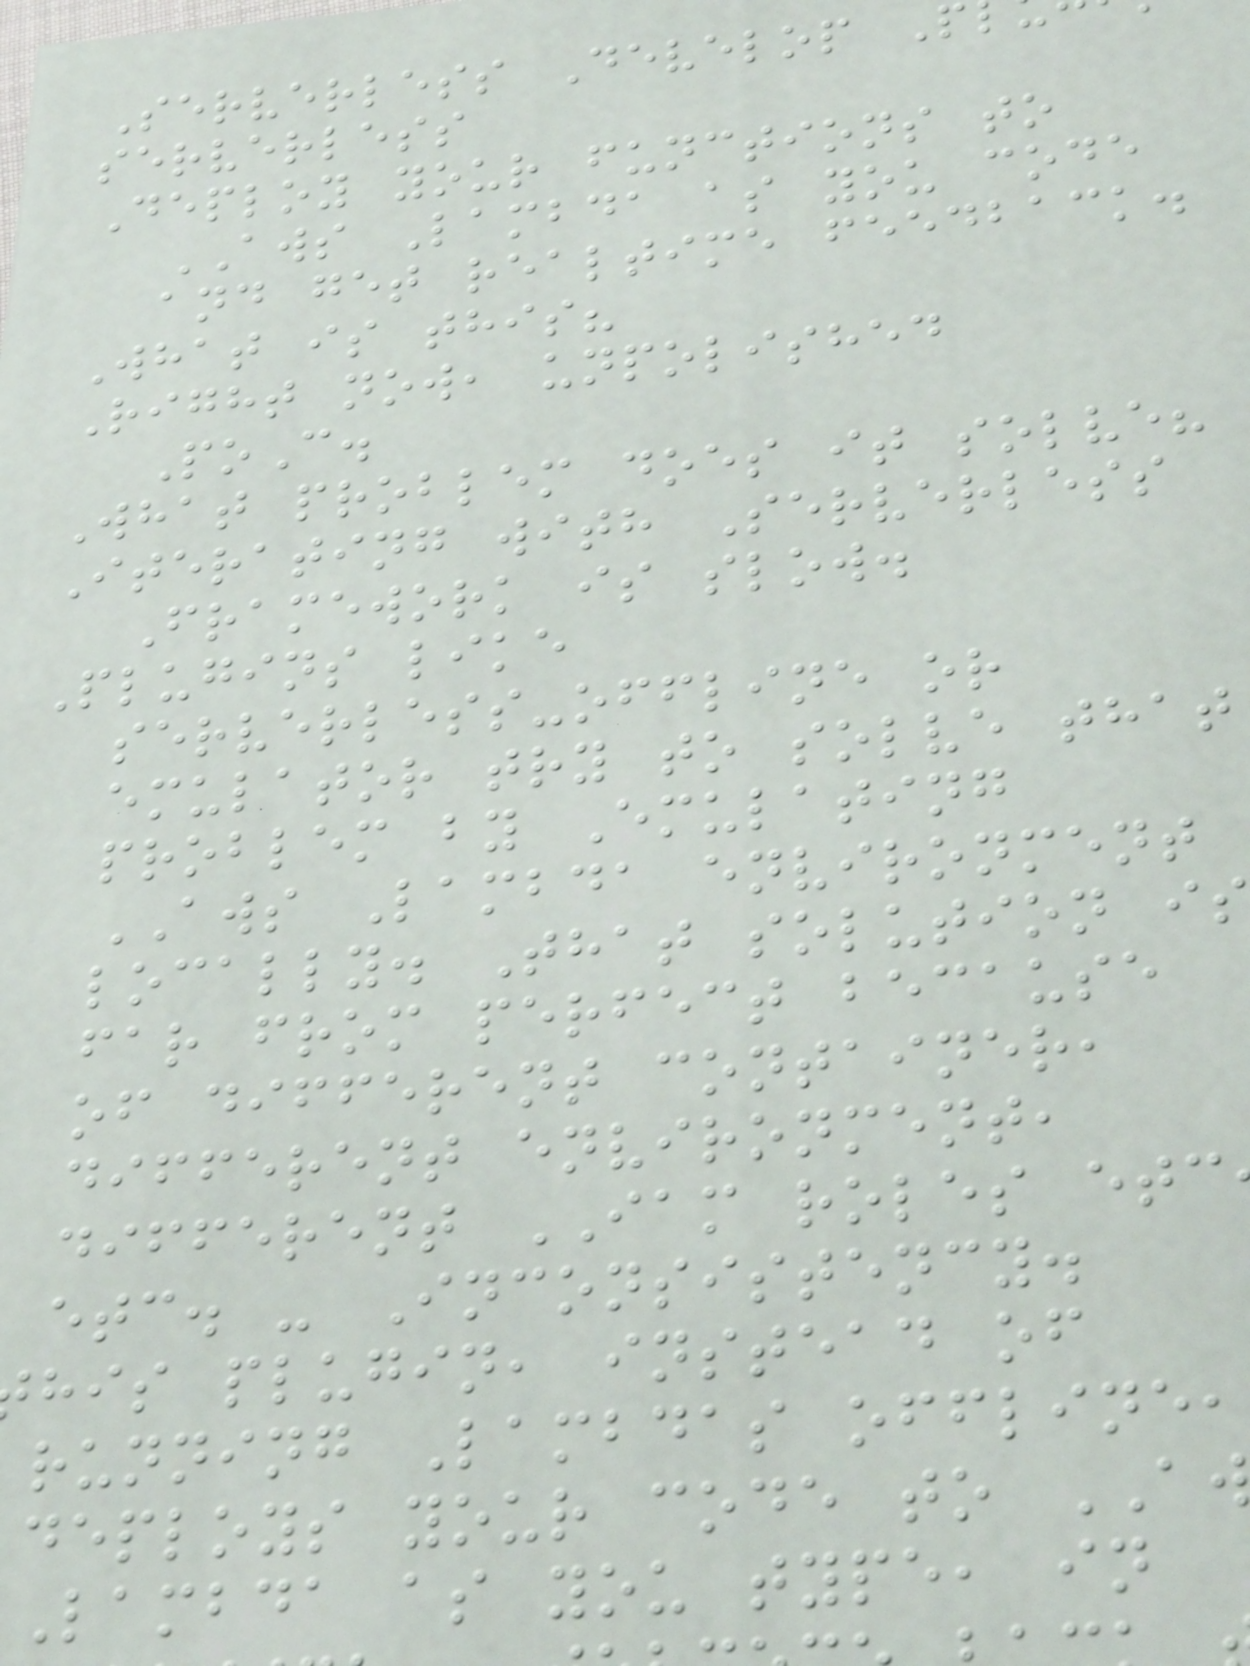Serverless Develop
serverless
Deploy your functions to
AWS Lambda as you code
and get realtime feedback.
What is this?
Right now, unpolished
PoC.
What problem does it solve?
Iterating with Serverless
Framework is slow.
Plugins like
serverless-offline or
emulator try to solve that
problem by Emulating
AWS Lambda environment
locally. That solution is
far from perfect because
of different container,
different environment,
different IAM roles etc
etc. - Inconsistency.
his plugin, instead of
running Lambdas offline,
deploys your code to
Lambda as you type, in
